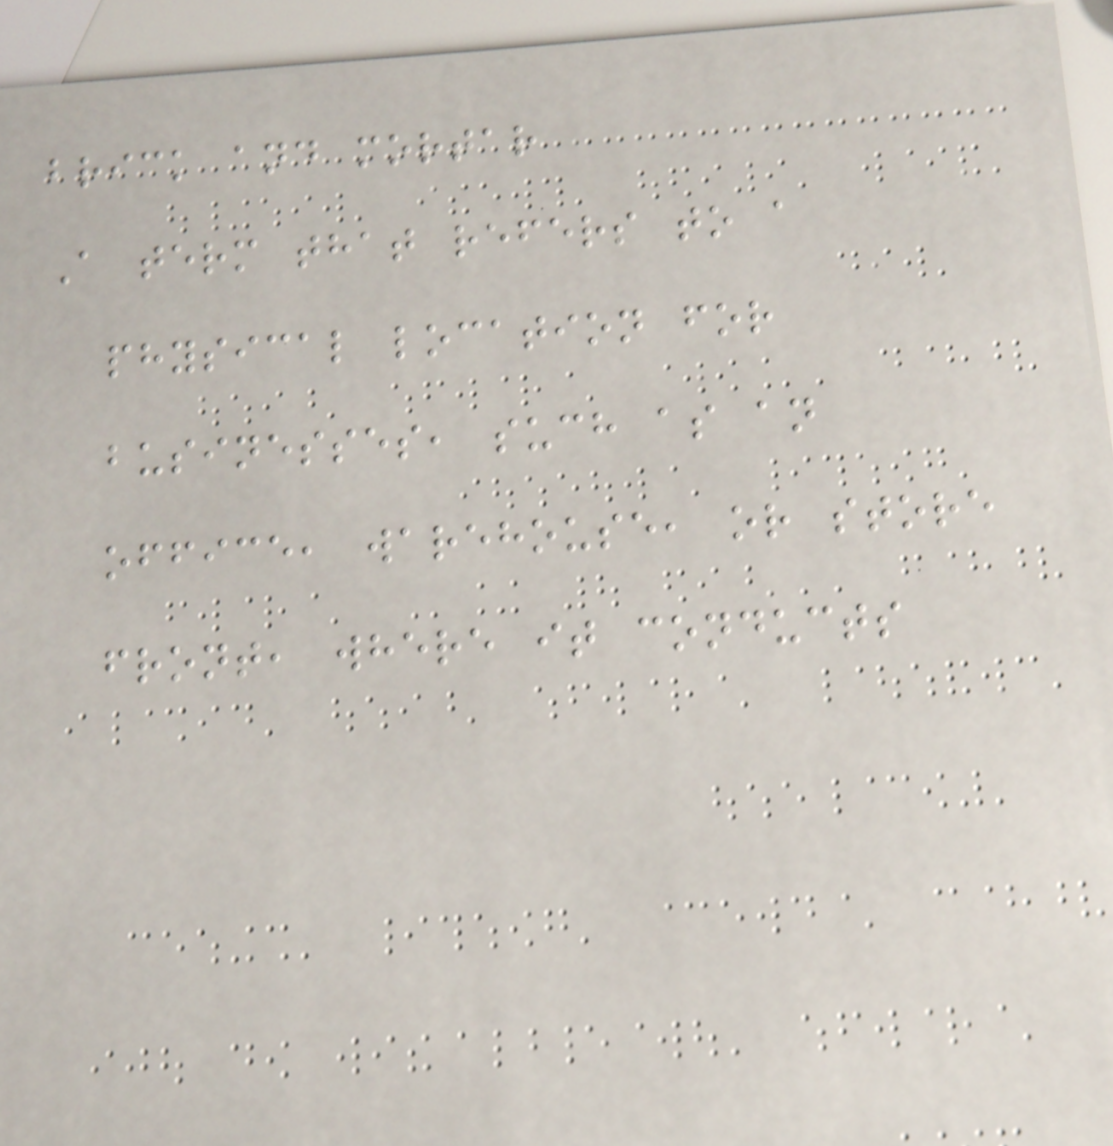brick and mortar
A term that refers to a
physical location for
businesses, such as an
office, warehouse, or store
front, where it conducts
